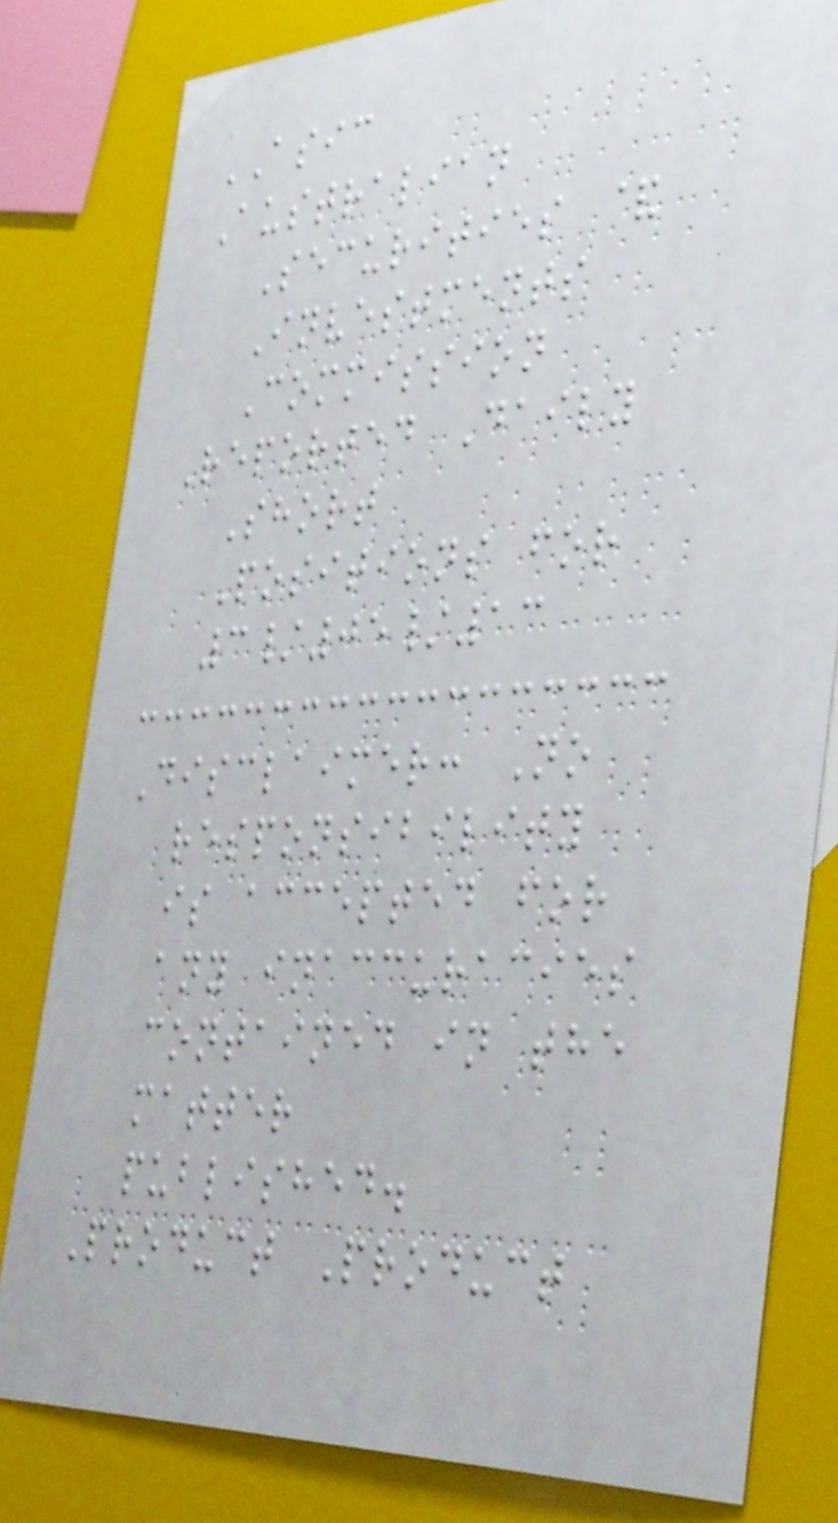ASIC
Australian
Securities &
Investments
Commission
Reported Daily
Short
Positions for
3/05/13
Disclaimer: No
responsibility
is accepted for
any inaccuracies
contained in the
matter
published.
Product Product
